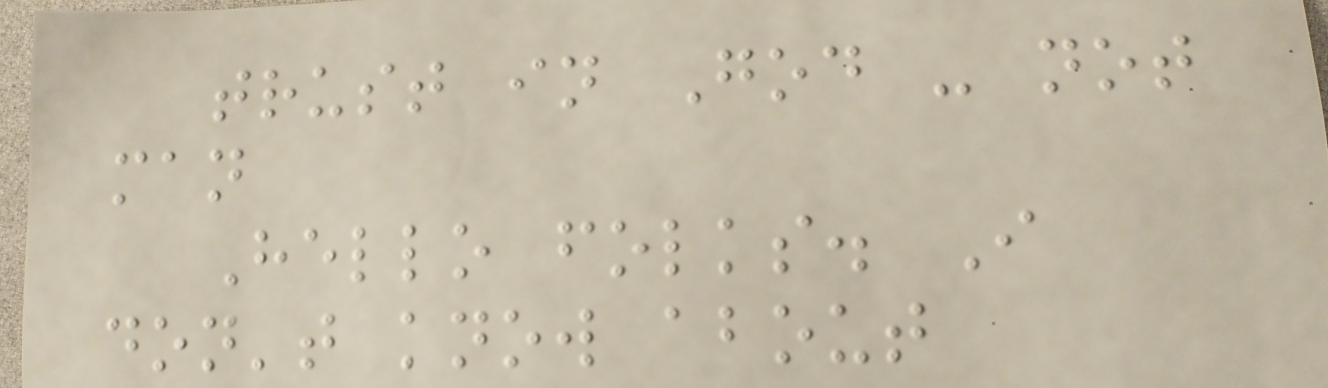trust in God - not
man
Hello folks. I
don't know about
